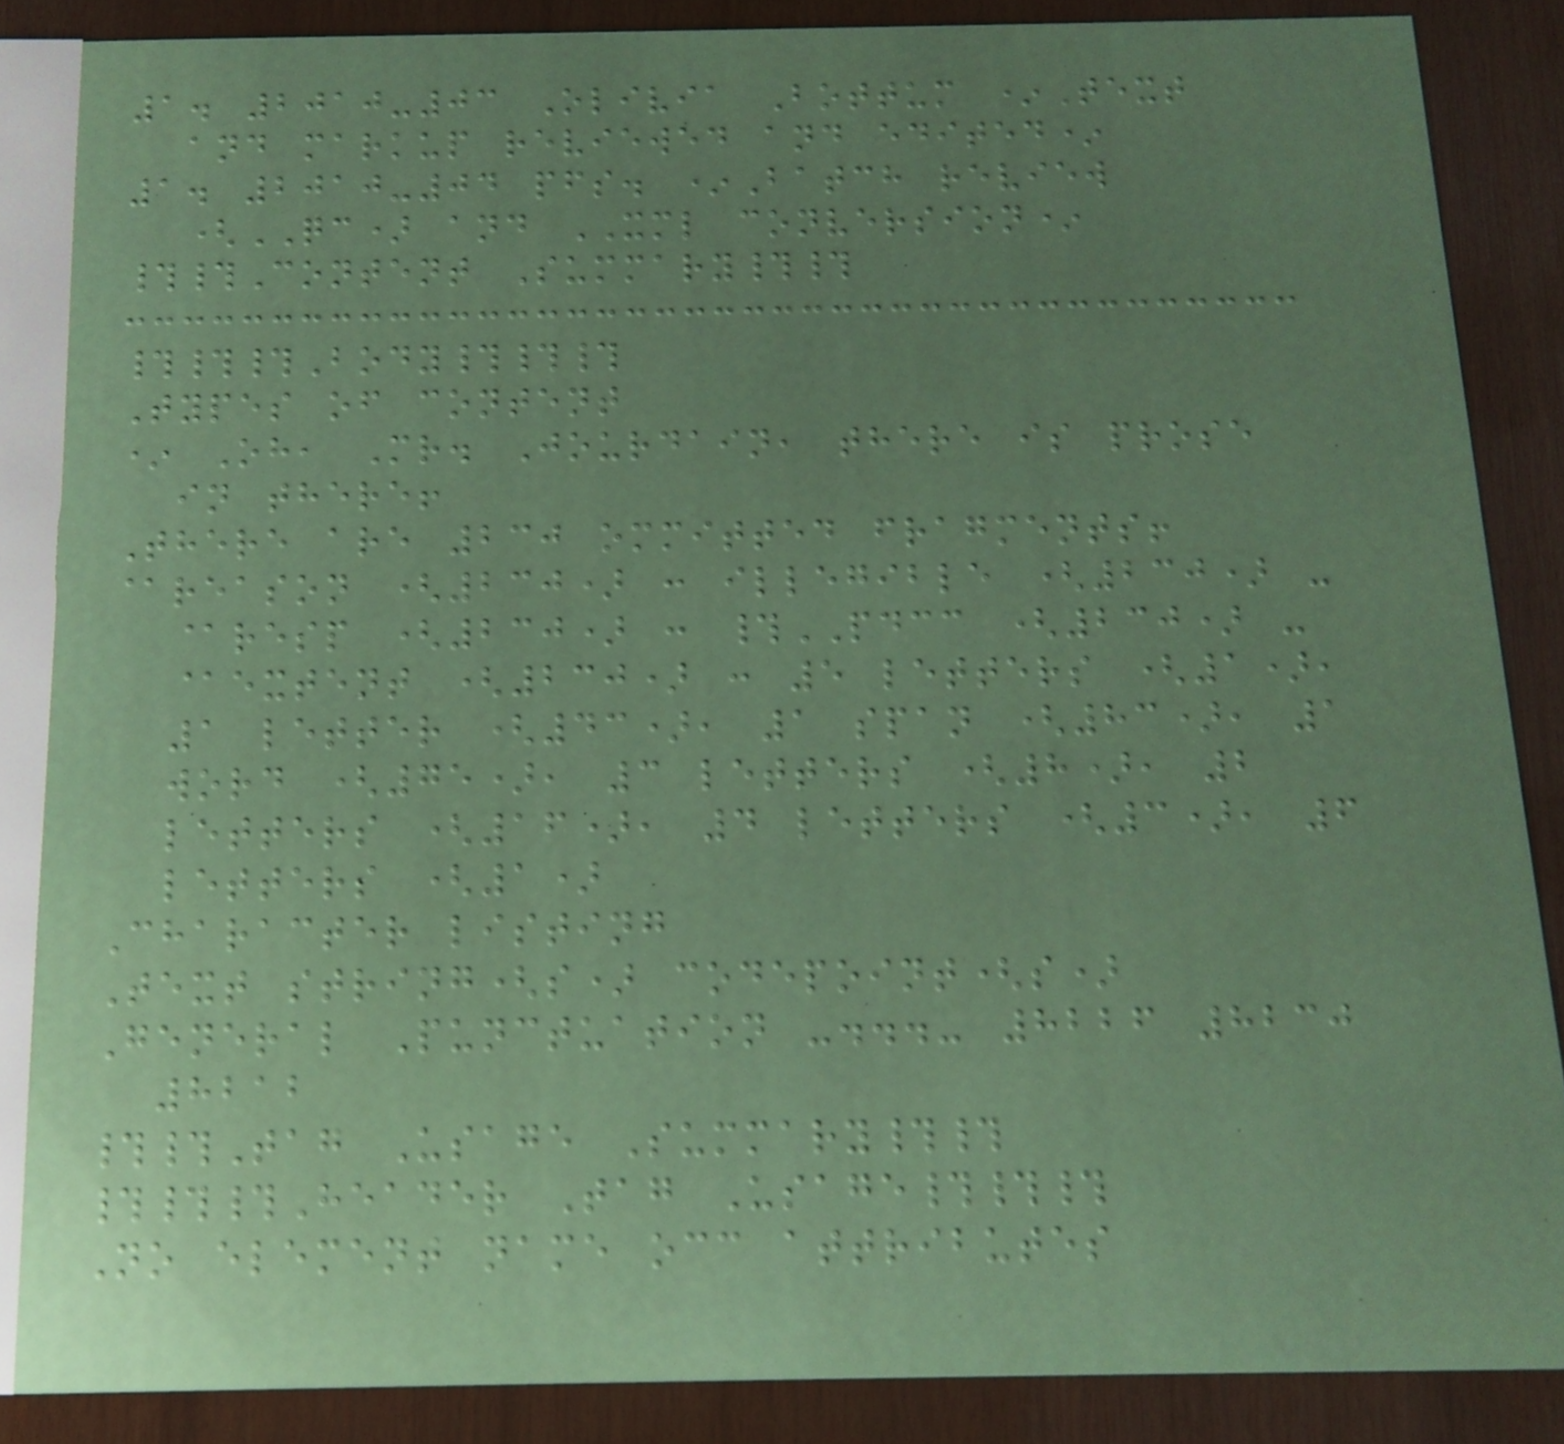1. 2010-03 Olivia Bottum *Text
and markup reviewed and edited*
1. 2010-04 pfs. *Batch review
(QC) and XML conversion*
##Content Summary##
###Body###
Types of content
* Oh, Mr. Jourdain, there is prose
in there!
There are 230 ommitted fragments!
@reason (230) : illegible (230) -
@resp (230) : #PDCC (230) -
@extent (230) : 5 letters (1),
1 letter (43), 1 span (83), 1
word (75), 3 letters (8), 2
letters (16), 4 letters (3), 6
letters (1)
Character listing
Text string(s) codepoint(s)
General Punctuation -...- 8226 8230
8212
##Tag Usage Summary##
###Header Tag Usage###
No element name occ attributes
